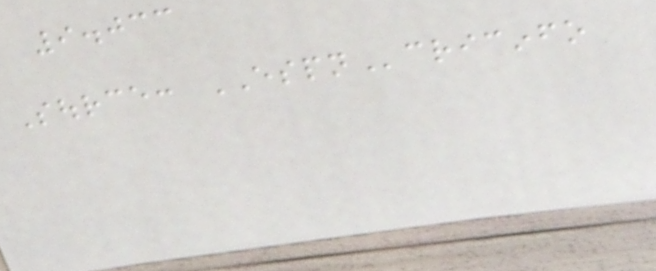9.033
Source: ESPNcricinfo
